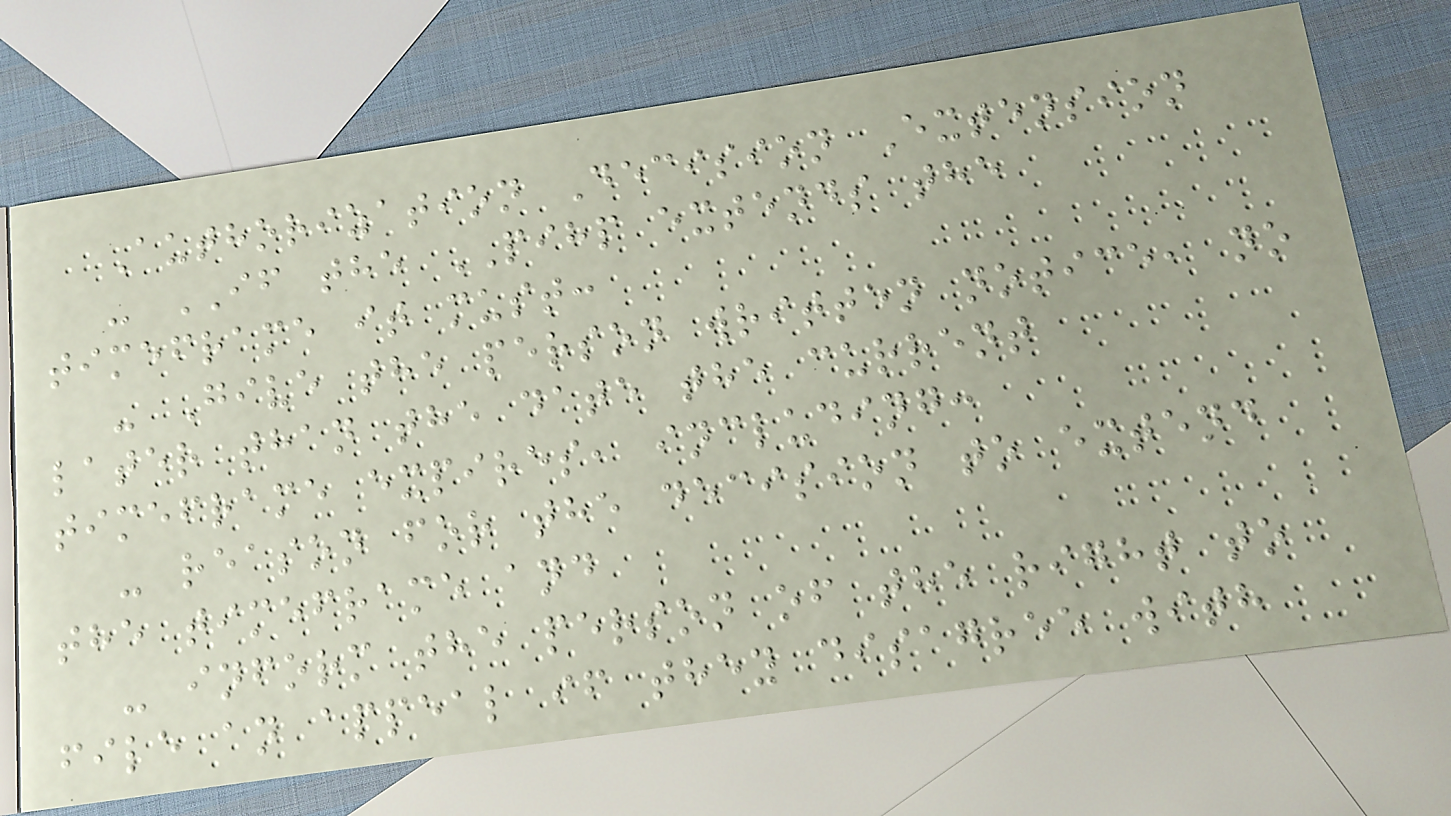Authorization Decision Extension
- IF the PIHP extends the
timeframe it must:
- Give the person written notice, no
later than the date the current
timeframe expires, including:
- reason for the decision to extend
the timeframe and
- inform the person of the right to
file an appeal if they disagree with
